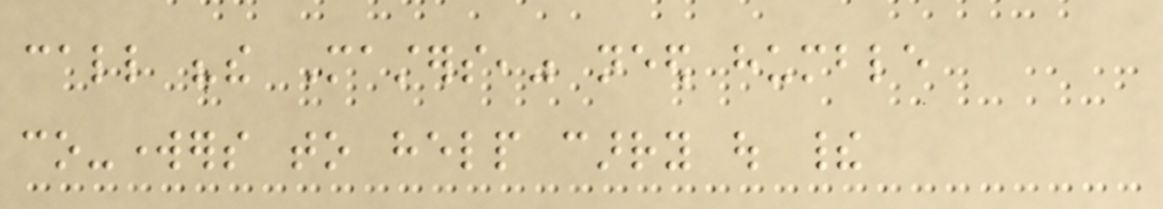call "the Masters," need humble
co-workers to help carry out their
